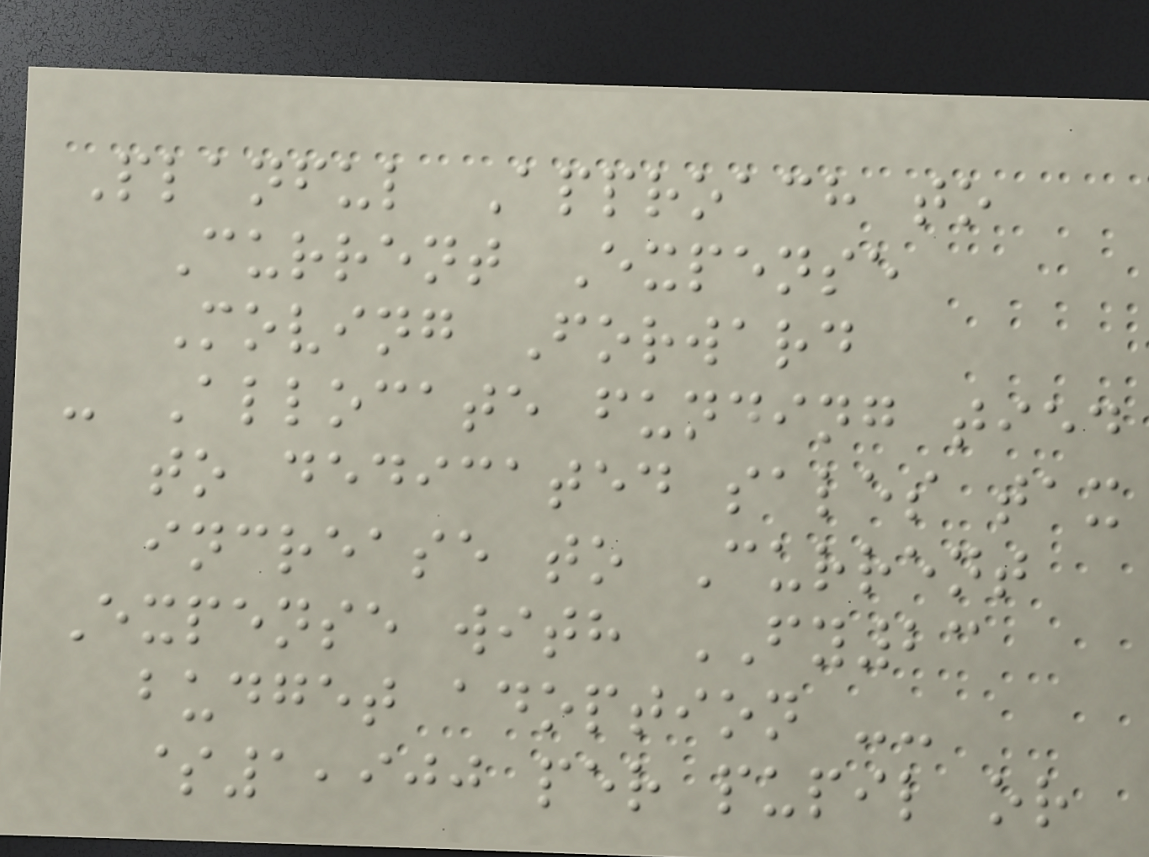Planful Approach to
Current Expense
Moving Forward
- Allocate funding tied
to dedicated sales tax
increase to Current
Expense with FY23
budget adoption --
$1,900 per pupil or
